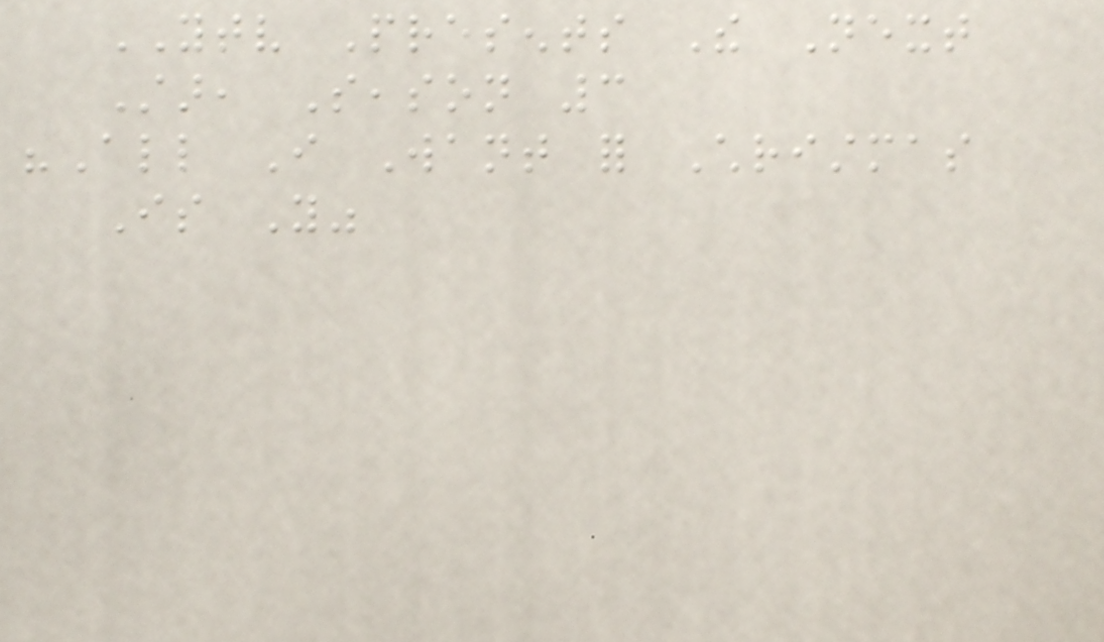YTV Presents The Next
Star, Season 3
"All I Want for Christmas
Is You"
